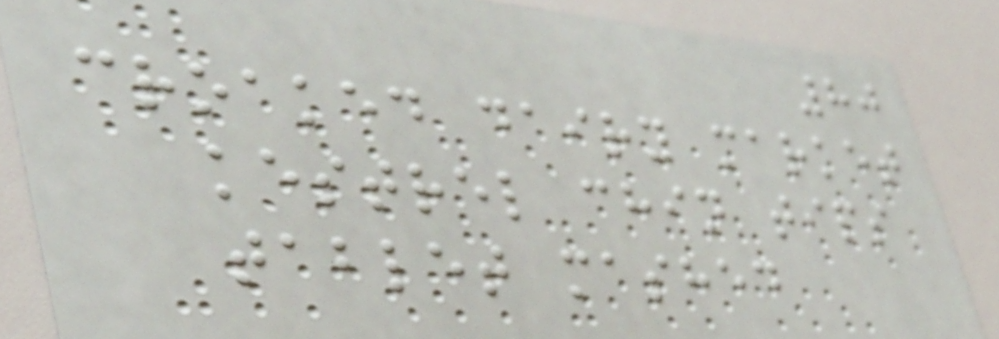80
croaked dairy market
kestrel chin tips
tablet mashed
